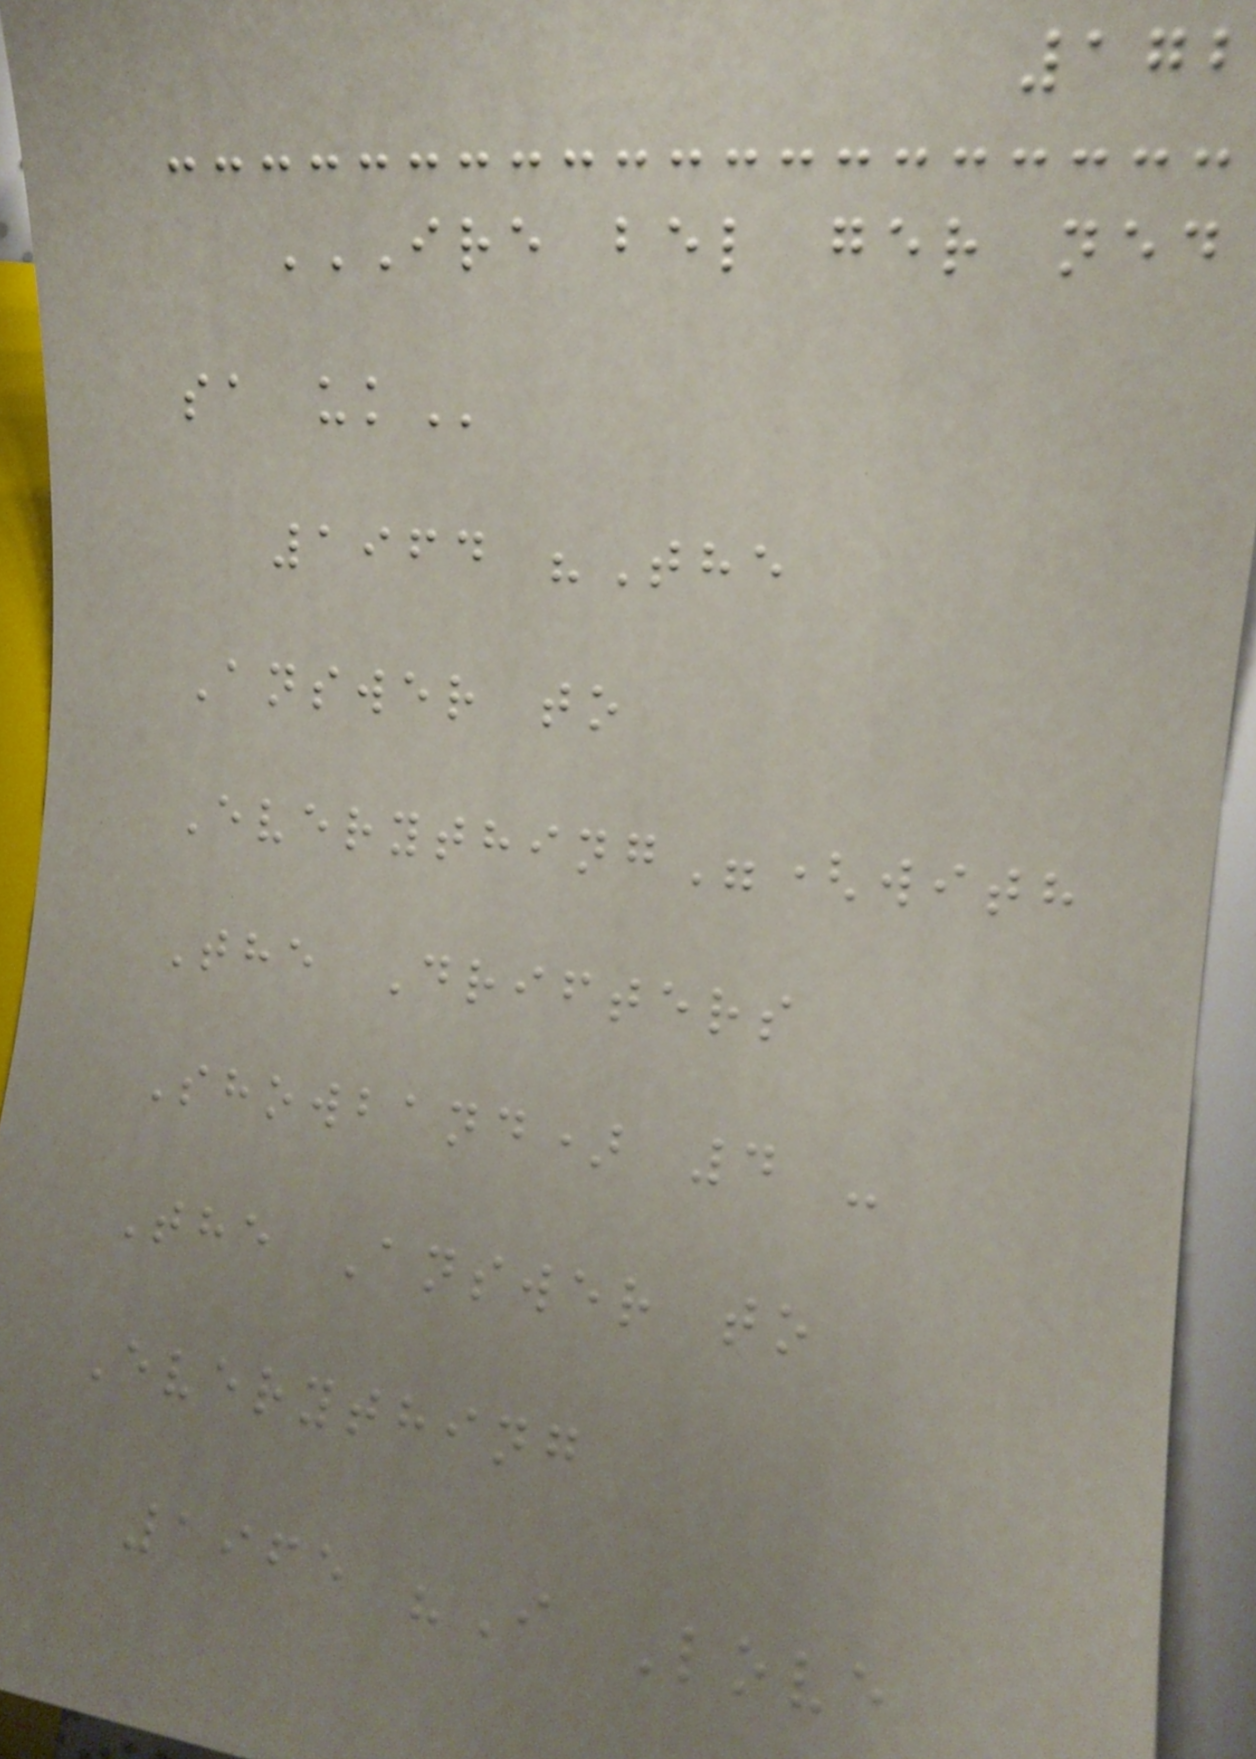172
IRE BEL GER NED
SA UK
1964 "The
Answer to
Everything"(with
The Drifters
Showband) 4 -
The Answer to
Everything
1965 "I Love
